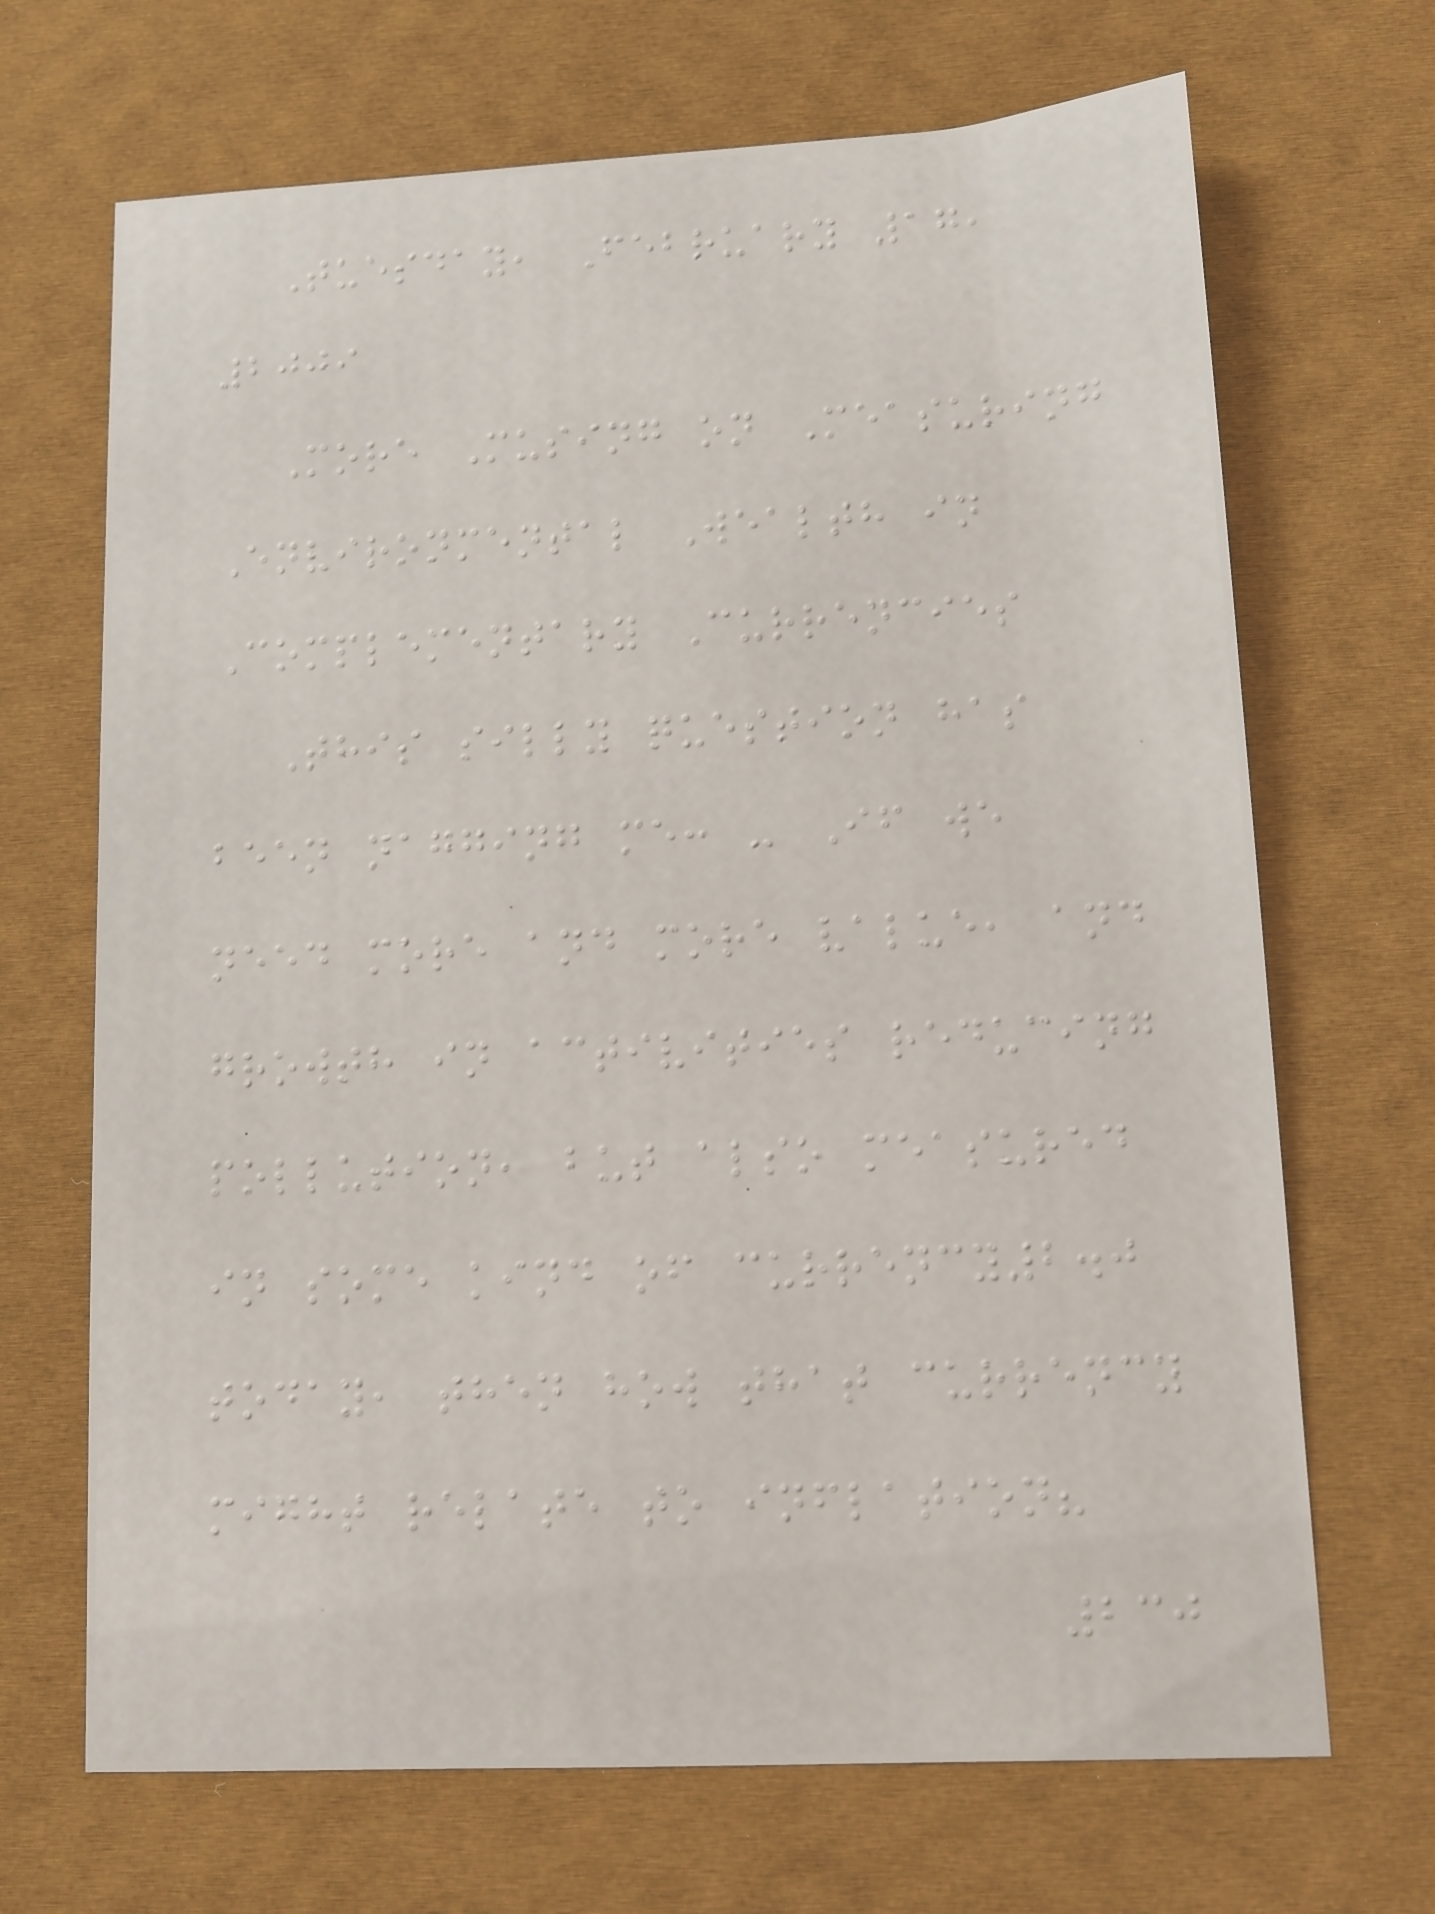Tuesday, February 17,
2009
More Musing on Measuring
Environmental Wealth in
Complementary Currencies
This silly question has
been nagging me: - If we
need more and more value, and
growth in activities reducing
pollution, but also measured
in some kind of currency2.0
today, then how that currency
might relate to inflation?
230
